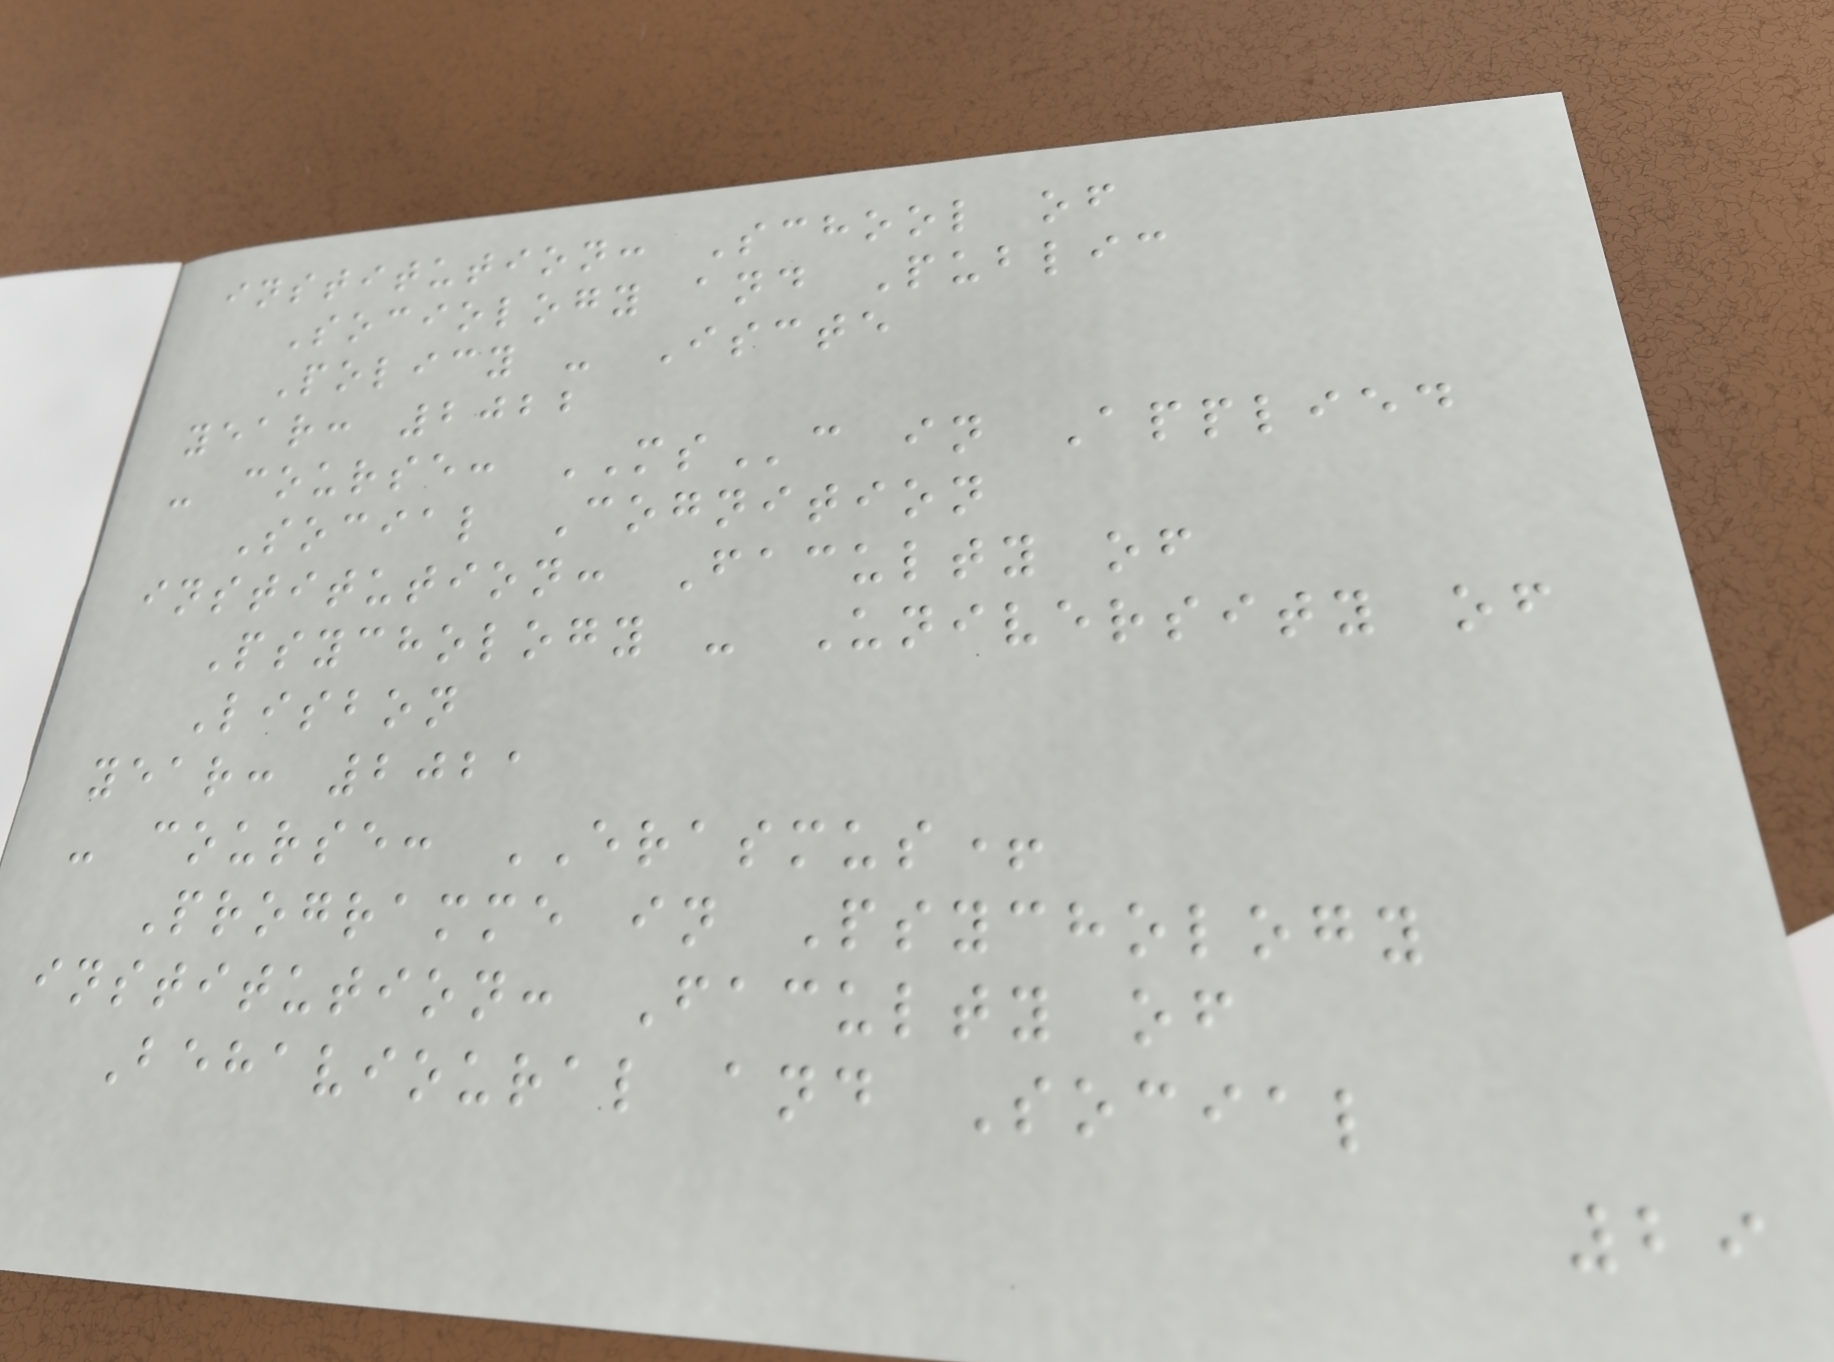institution: School of
Sociology and Public
Policy - Iscte
year: 2022
- course: MSc in Applied
Social Cognition
institution: Faculty of
Psychology - University of
Lisbon
year: 2021
- course: ERASMUS+
Programme in Psychology
institution: Faculty of
Behavioural and Social
29
